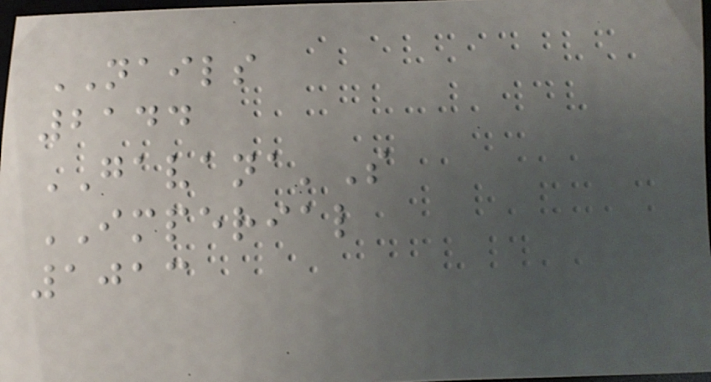NAILS
2144
GAVANA'S
IMPERIAL
1013
